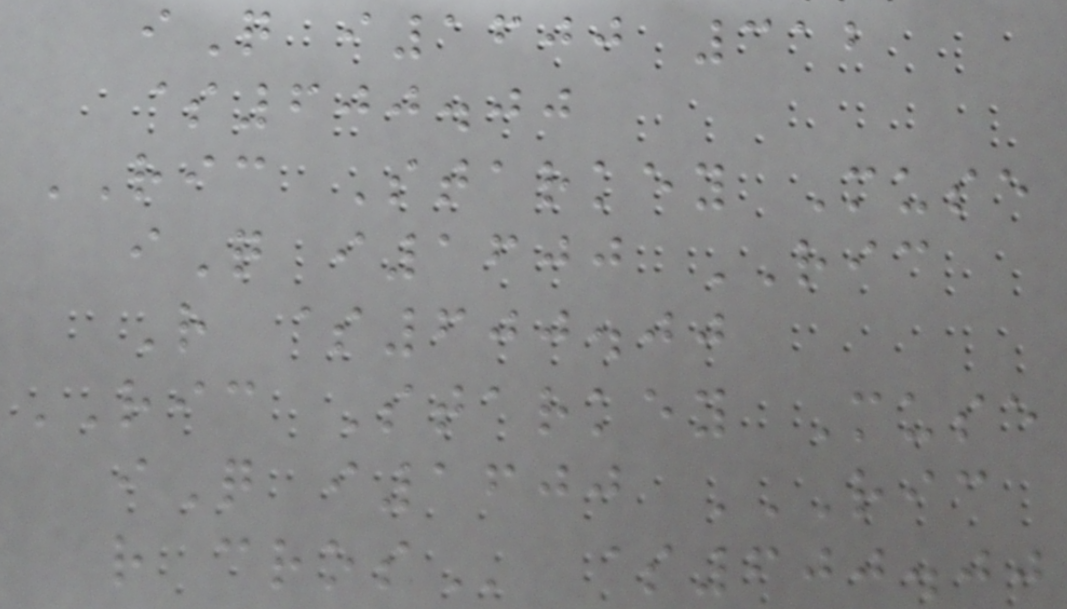iQ i1600 312
$600.00
RIC Starkey Muse
iQ i1600 RIC
R $600.00
RIC Starkey Muse
iQ i1600 RIC
R CROS $600.00
